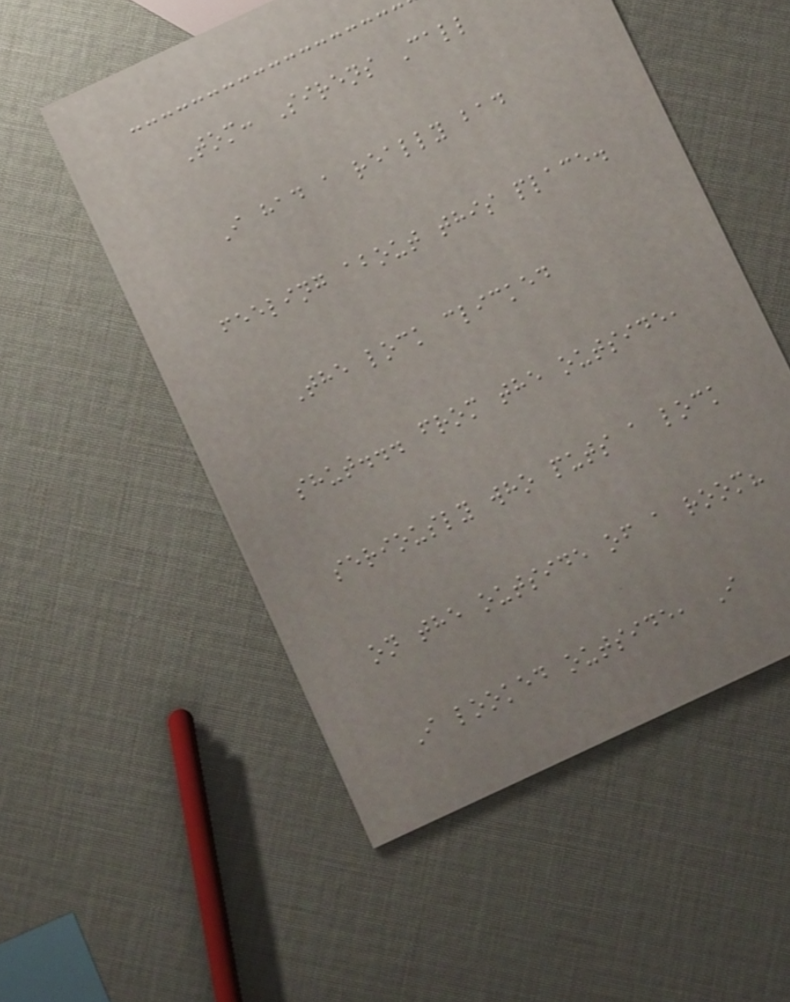Tom: Sirens Call
I had a really bad
feeling about this place.
The lock clicked
shut... from the outside,
seriously who puts a lock
on the outside of a room?
I looked outside, I
